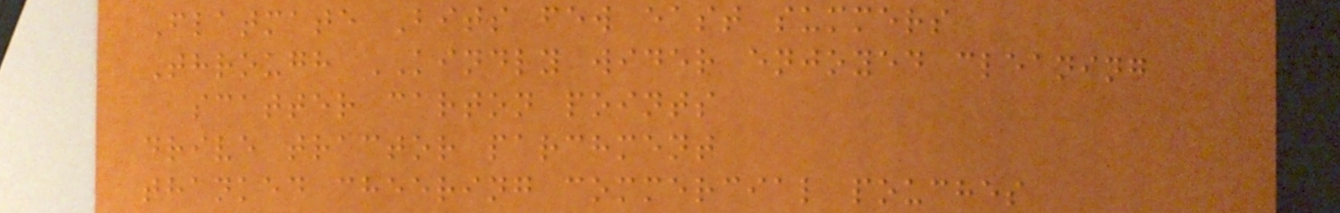Flatmate Bits few east summers
Through KINDLY wider enjoyed cleaning
scatter carton points
drive tractor parchment
thanked cheering commercial pouches
